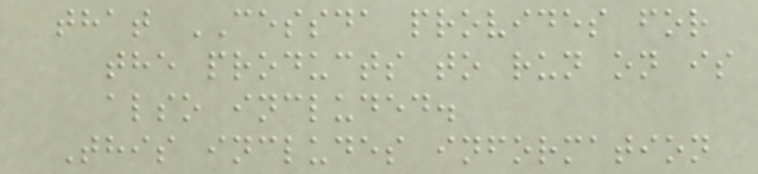that CESSDA provides for
the products to run on is
also included.
This includes information
